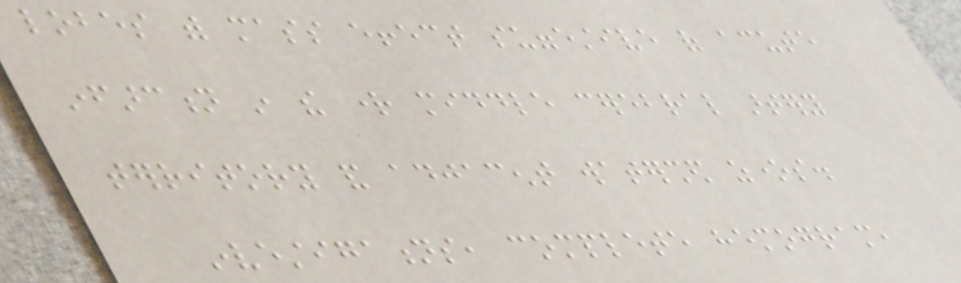lobes with mass effect suggestive of acute
infarction in the right middle cerebral artery
territory and adjacent watershed zones.
investigations, complete hemogram,
